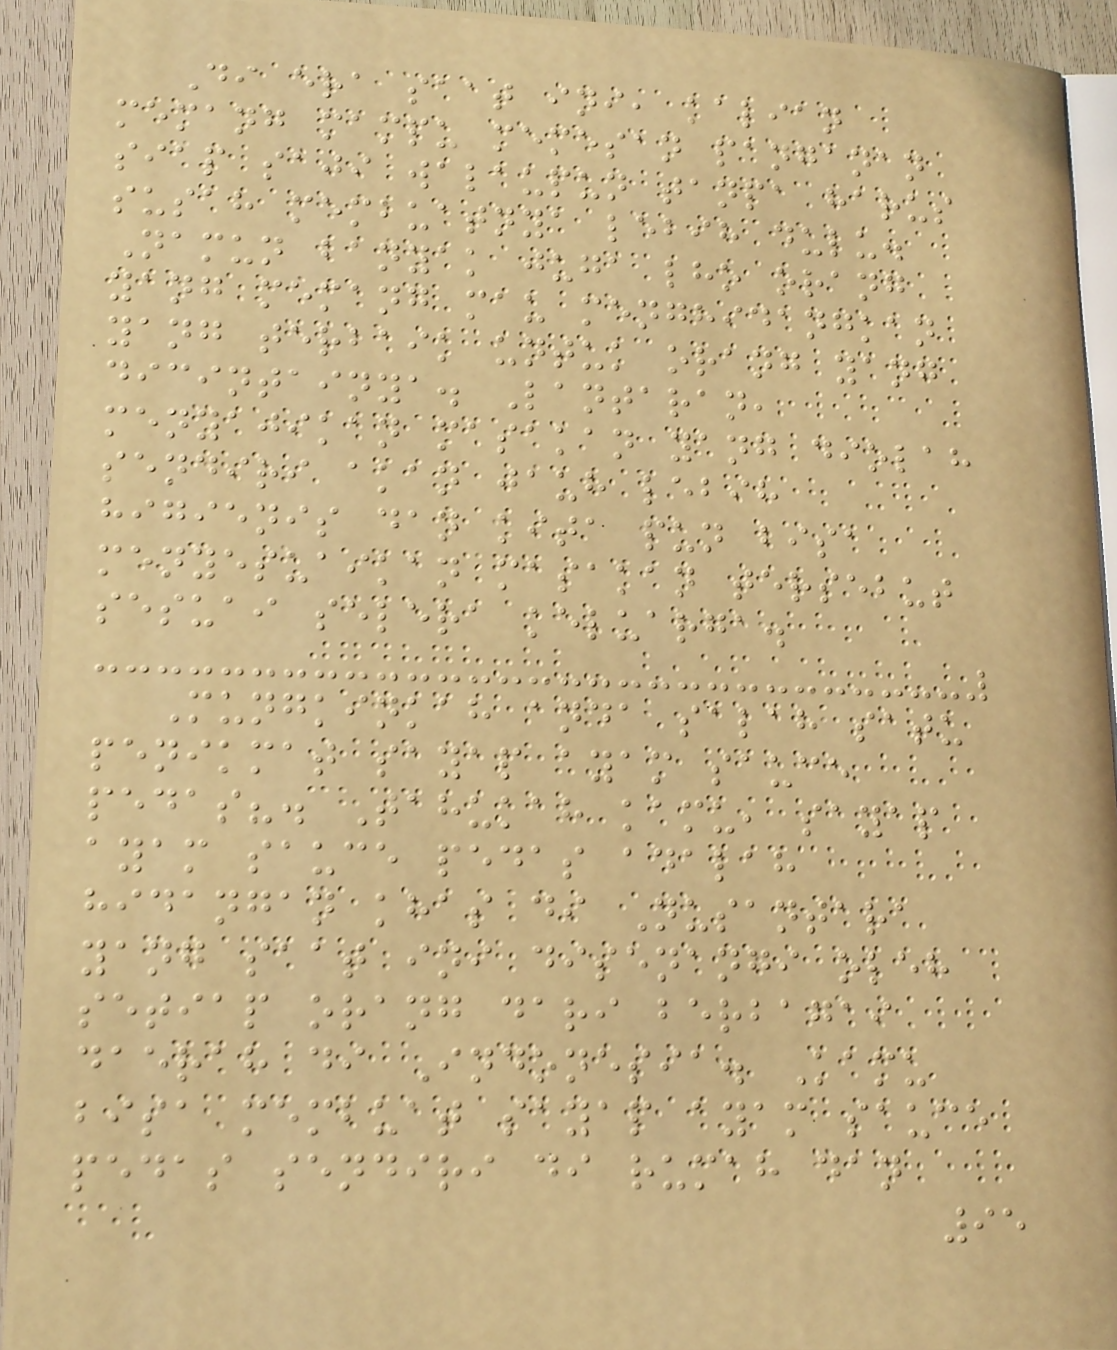Di era saat ini, kalian
memang mampu memesan panganan
siap saji walaupun tanpa harus
susah membuatnya lebih dulu.
Namun banyak juga lho orang
yang memang mau menghidangkan
yang terbaik untuk orang yang
dicintainya. Lantaran,
menyajikan masakan yang diolah
sendiri akan jauh lebih
higienis dan kita pun bisa
menyesuaikan masakan tersebut
sesuai selera keluarga.
Mungkinkah anda salah satu
penikmat sayap ayam sauce
pedas?. Tahukah kamu, sayap
ayam sauce pedas adalah
hidangan khas di Nusantara
yang saat ini disenangi oleh
setiap orang dari berbagai
daerah di Indonesia. Kamu
bisa membuat sayap ayam sauce
pedas sendiri di rumah dan
95
